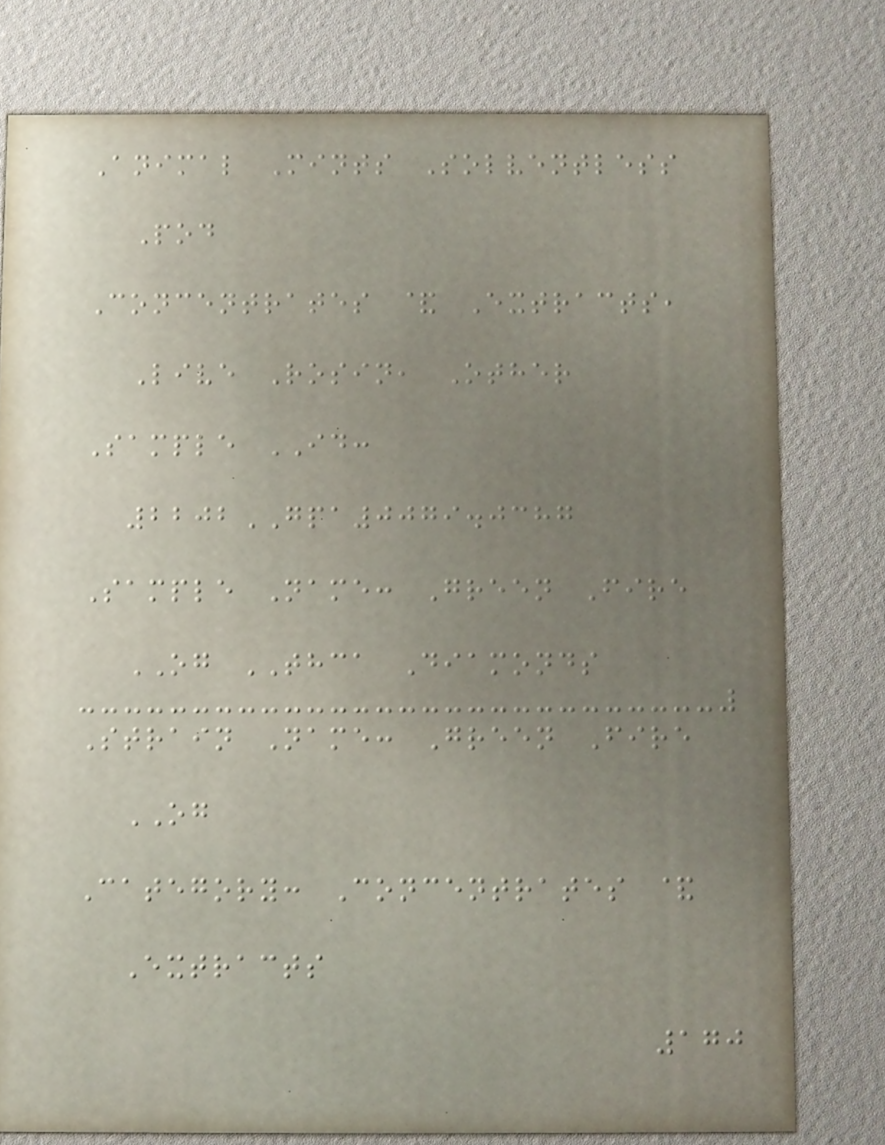Animal Mints Solventless
Pod
Concentrates & Extracts,
Live Rosin, Other
Sample ID:
2202GPA0079.0387
Sample Name: Green Fire
OG THCA Diamonds
Strain Name: Green Fire
OG
Category: Concentrates &
Extracts
170
